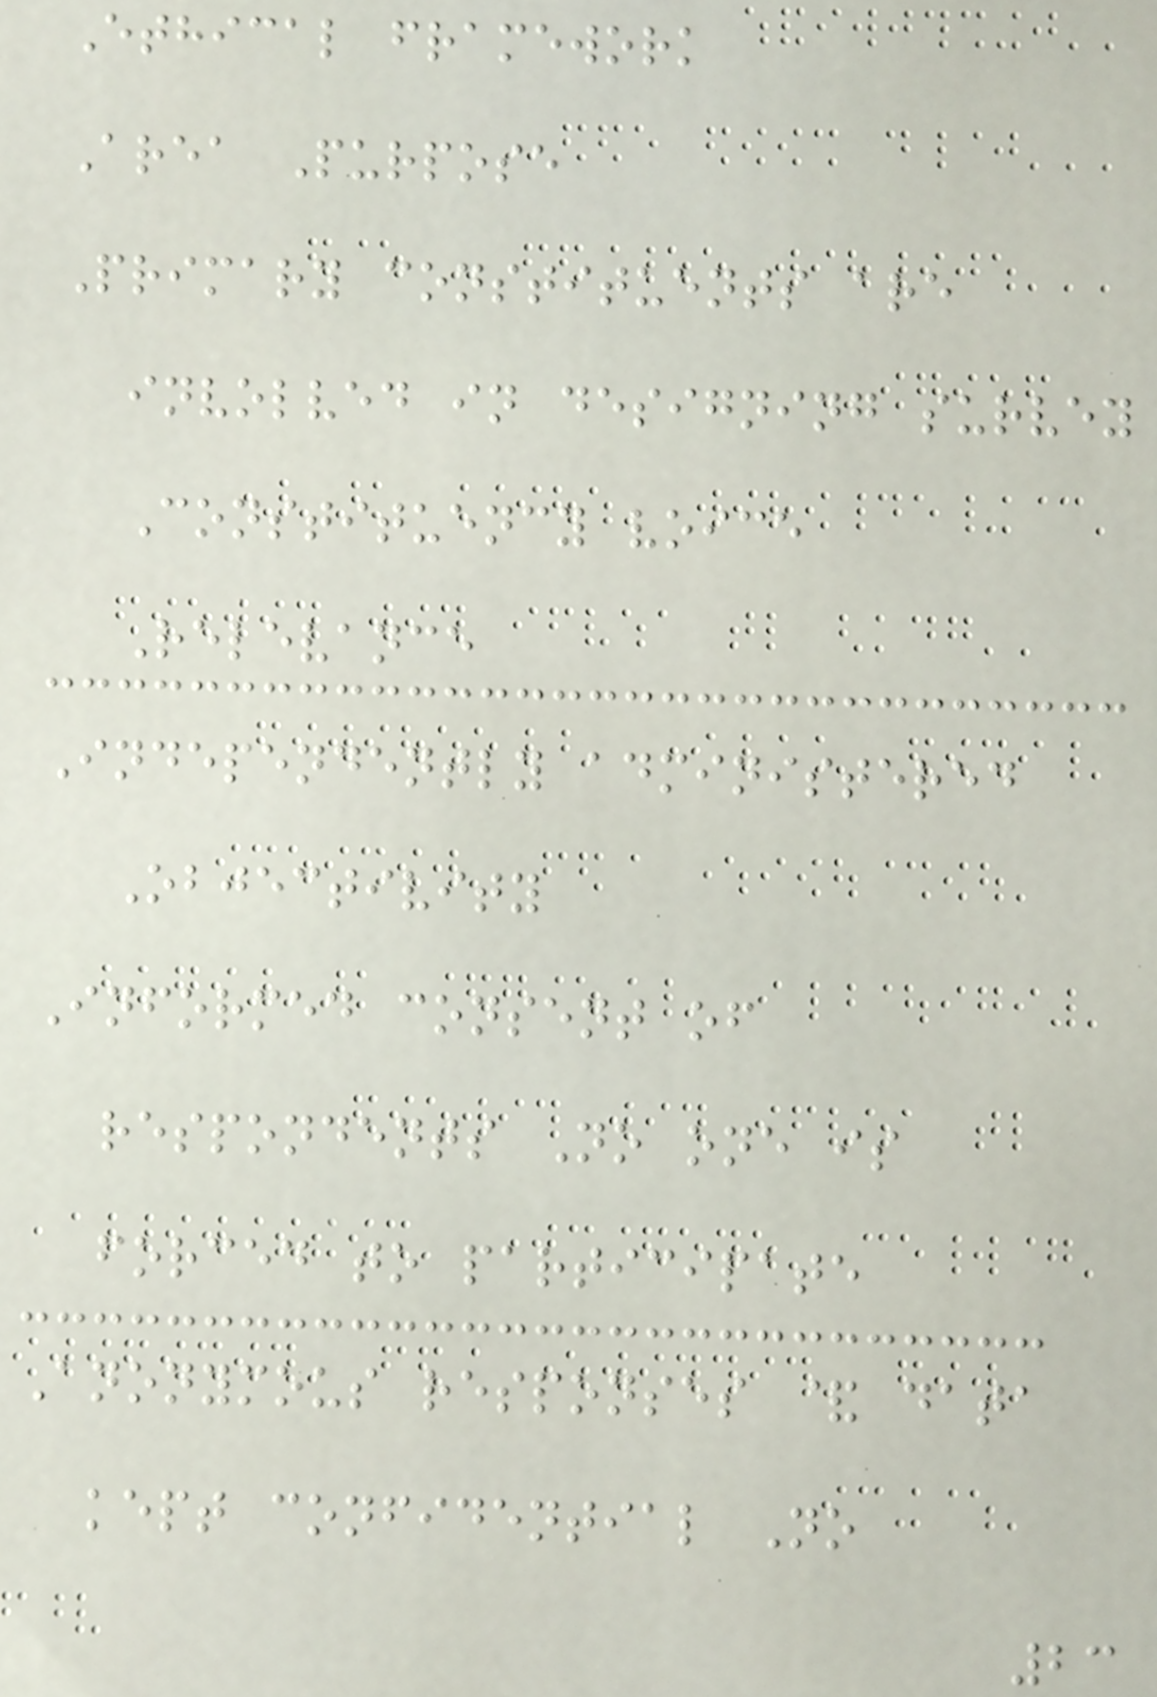Ethical framework
Area Purpose
Primary constituents are
involved in designing survey
Constituency voice
Relevance
Independently administered
Objectivity
Informed consent of
respondents No one is
forced to participate
Anonymous responses & data
kept confidential No
23
